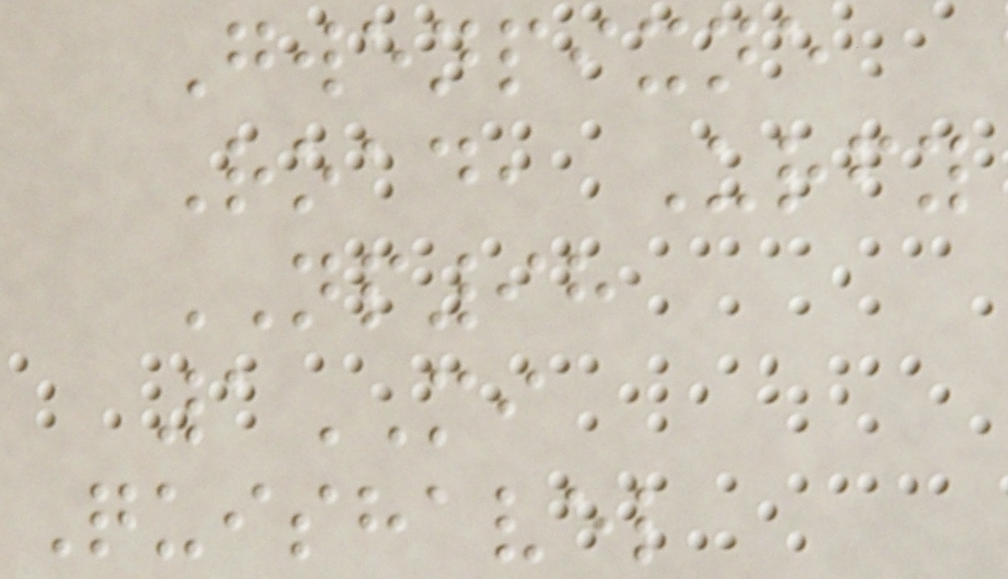Gwenpixne
Road, Urfy
NP98
1MI
Quishavel
